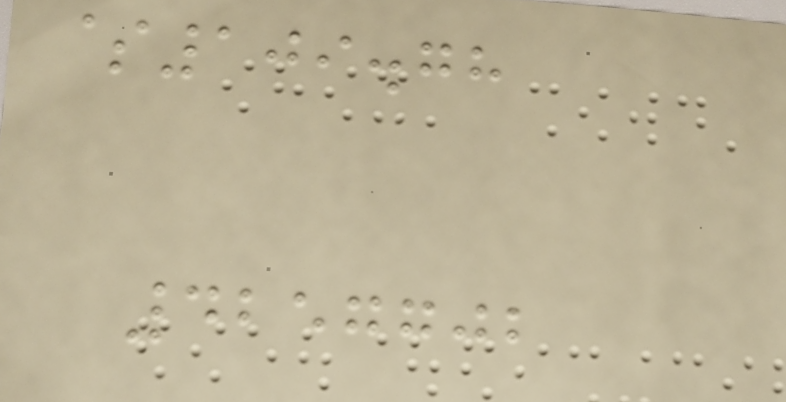$109.78
4257702
